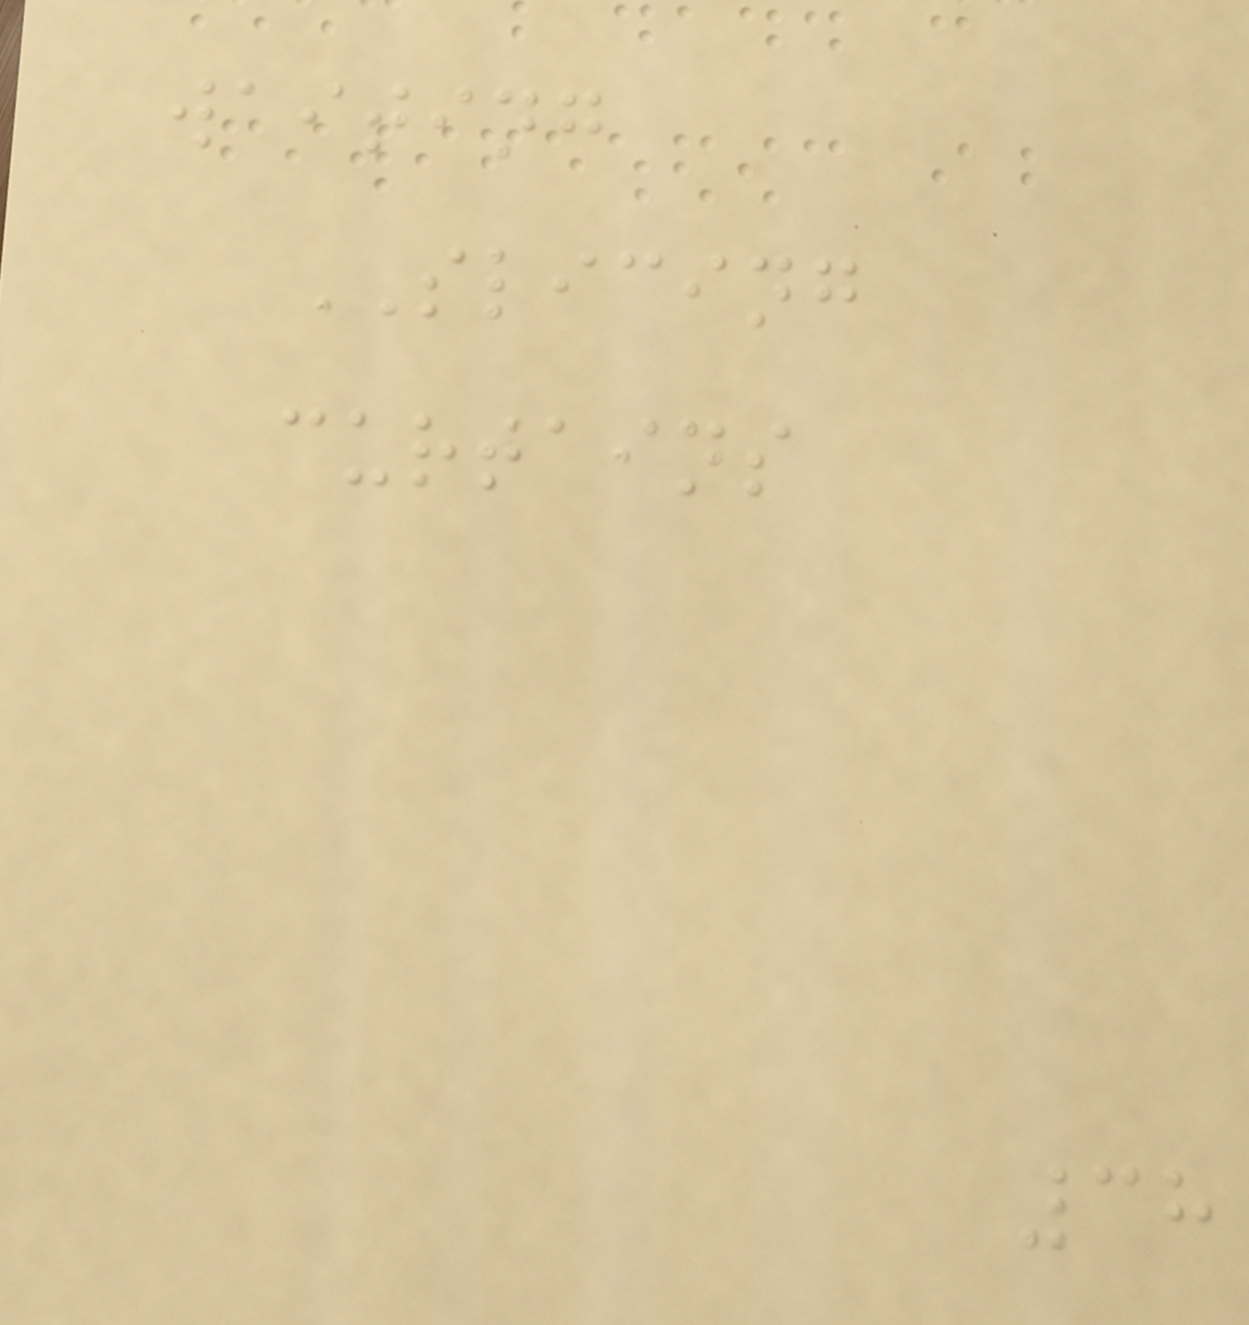waiting
SLICING
curtains
38
